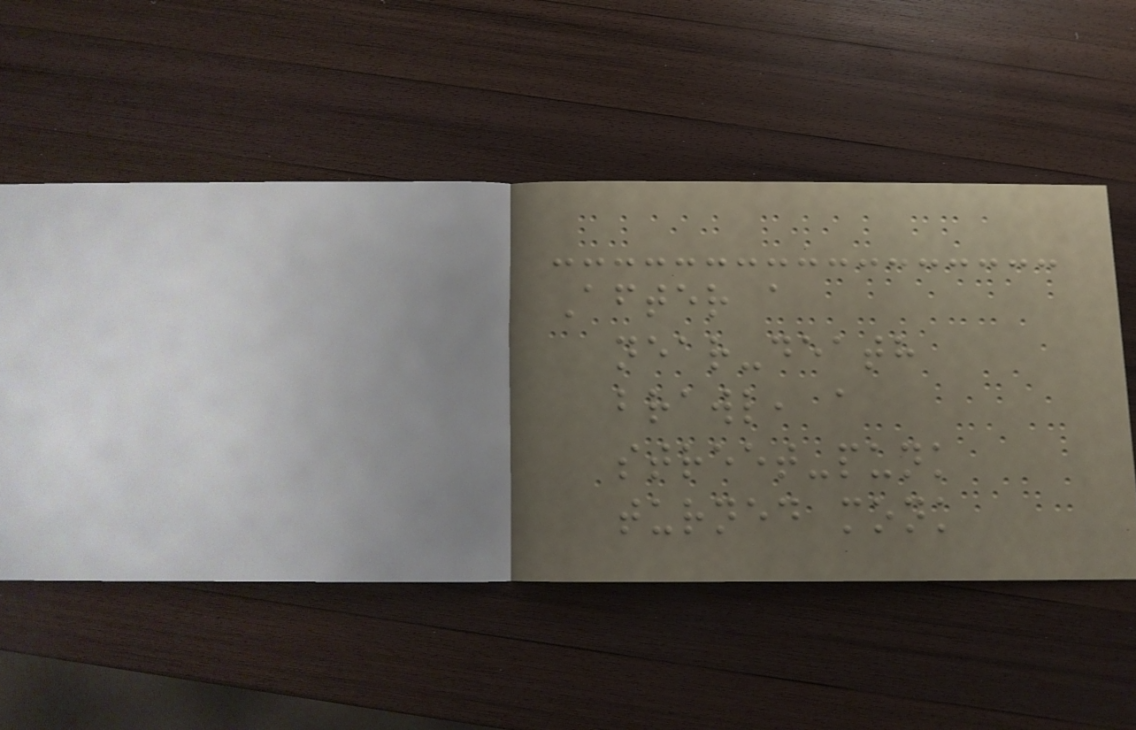After a
near-death
brawl, a
street-punk
turned monk
